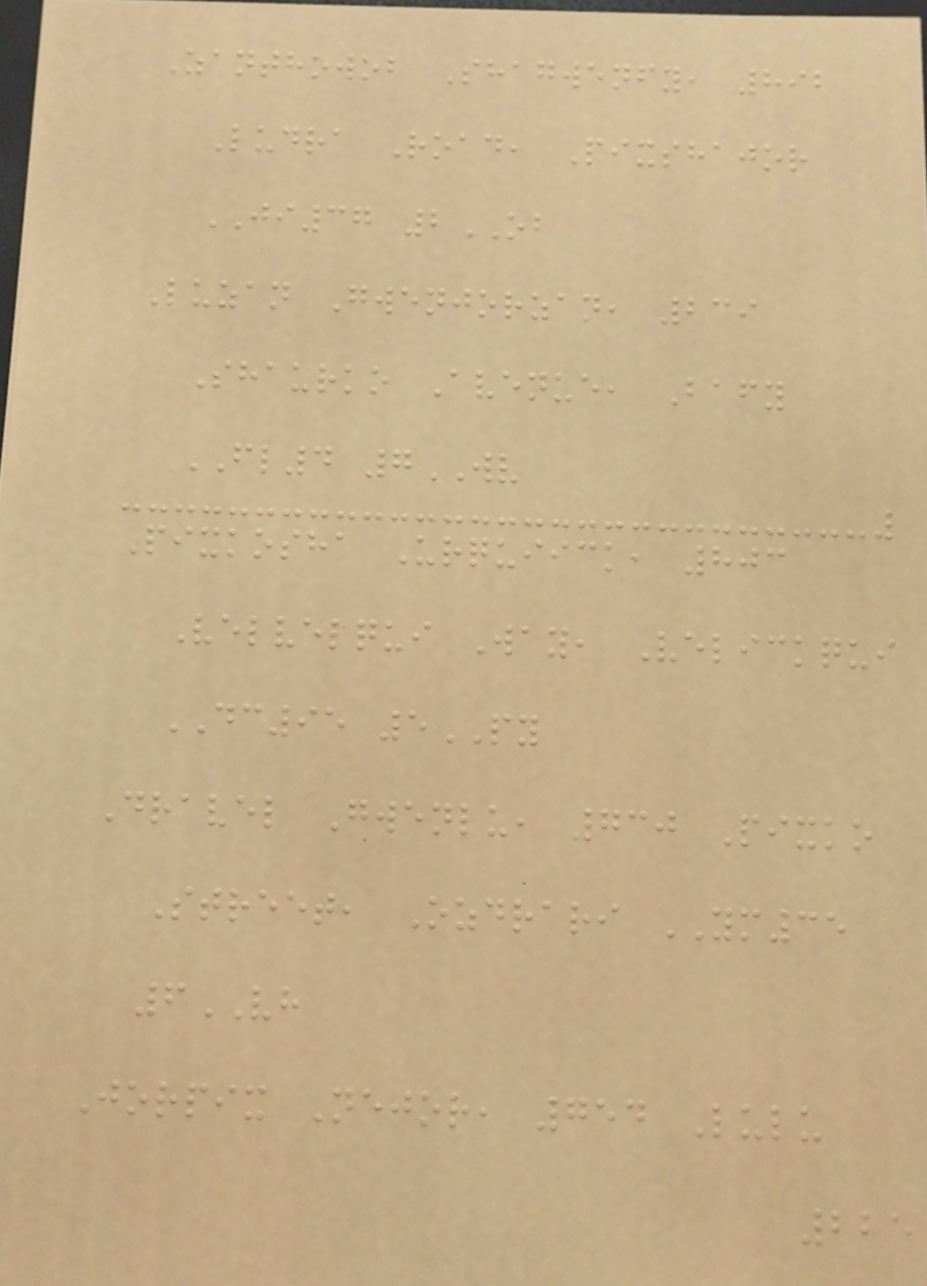Zanthowob Shagwenfy, 892
Ludra Road, Pixshajor
JI37 2OB
Luzan Gwenjorzan, 239
Shaurko Avenue, Bafy
FL4 7WV
Pixkosha Urquiick, 803
Velvelqui Way, Velickqui
DC95 5PY
Dravel Gwenlu, 730 Pixko
Street, Ozdrari YM35
6VH
Jorpix Nejor, 754 Lulu
225
